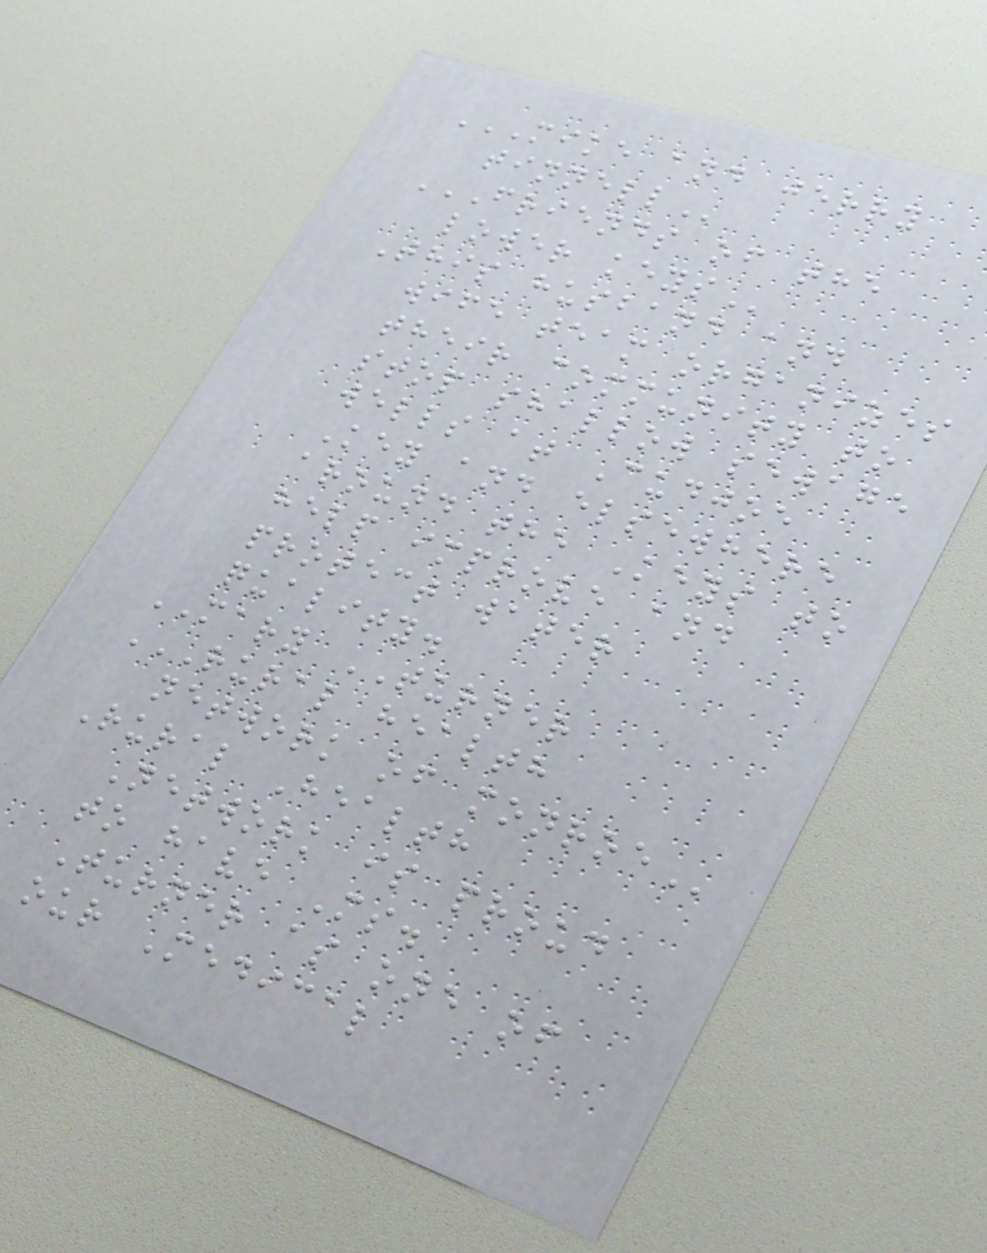MIKE AND JERRY
TINNELL
FRIENDS OF THE
LOWER KEYS
This husband and
wife team organizes
their community to
stop shallow sewage
wells at Cudjoe
Key and elsewhere
around the Keys to
help improve and
protect water
quality.
MARY TURNER
RURAL HEALTH
NETWORK OF MONROE
Rural Health
Network is proud
to have Ms.
Turner as one of
our Medical
